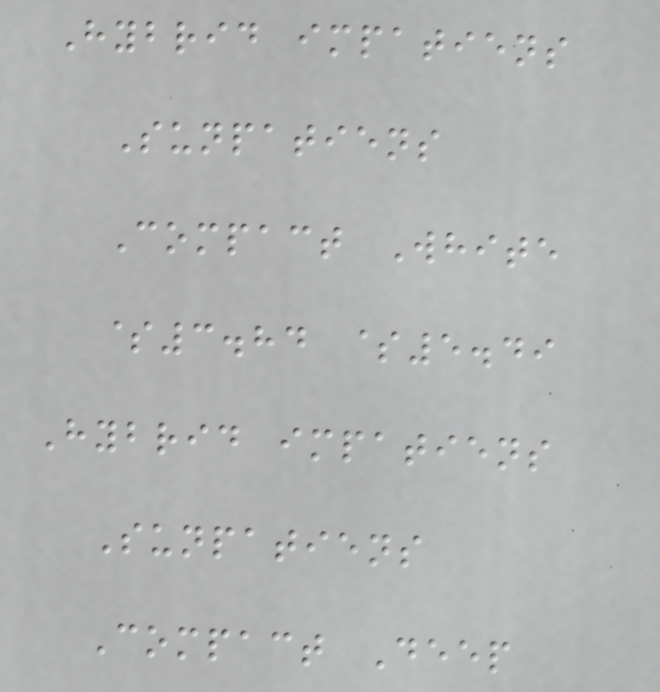Hybrid impatiens
Sunpatiens
Compact White
$3.84 $5.49
Hybrid impatiens
Sunpatiens
Compact Deep
